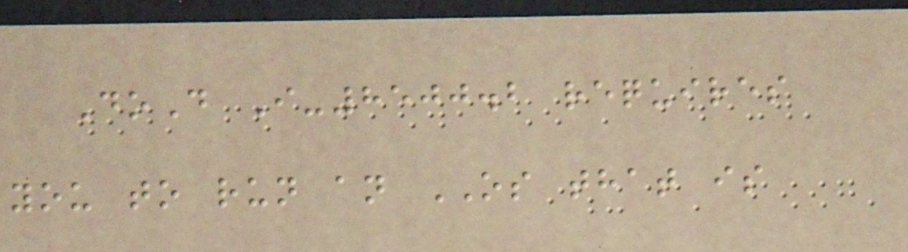DoD I-8500.2 requires
you to run an OS that is
